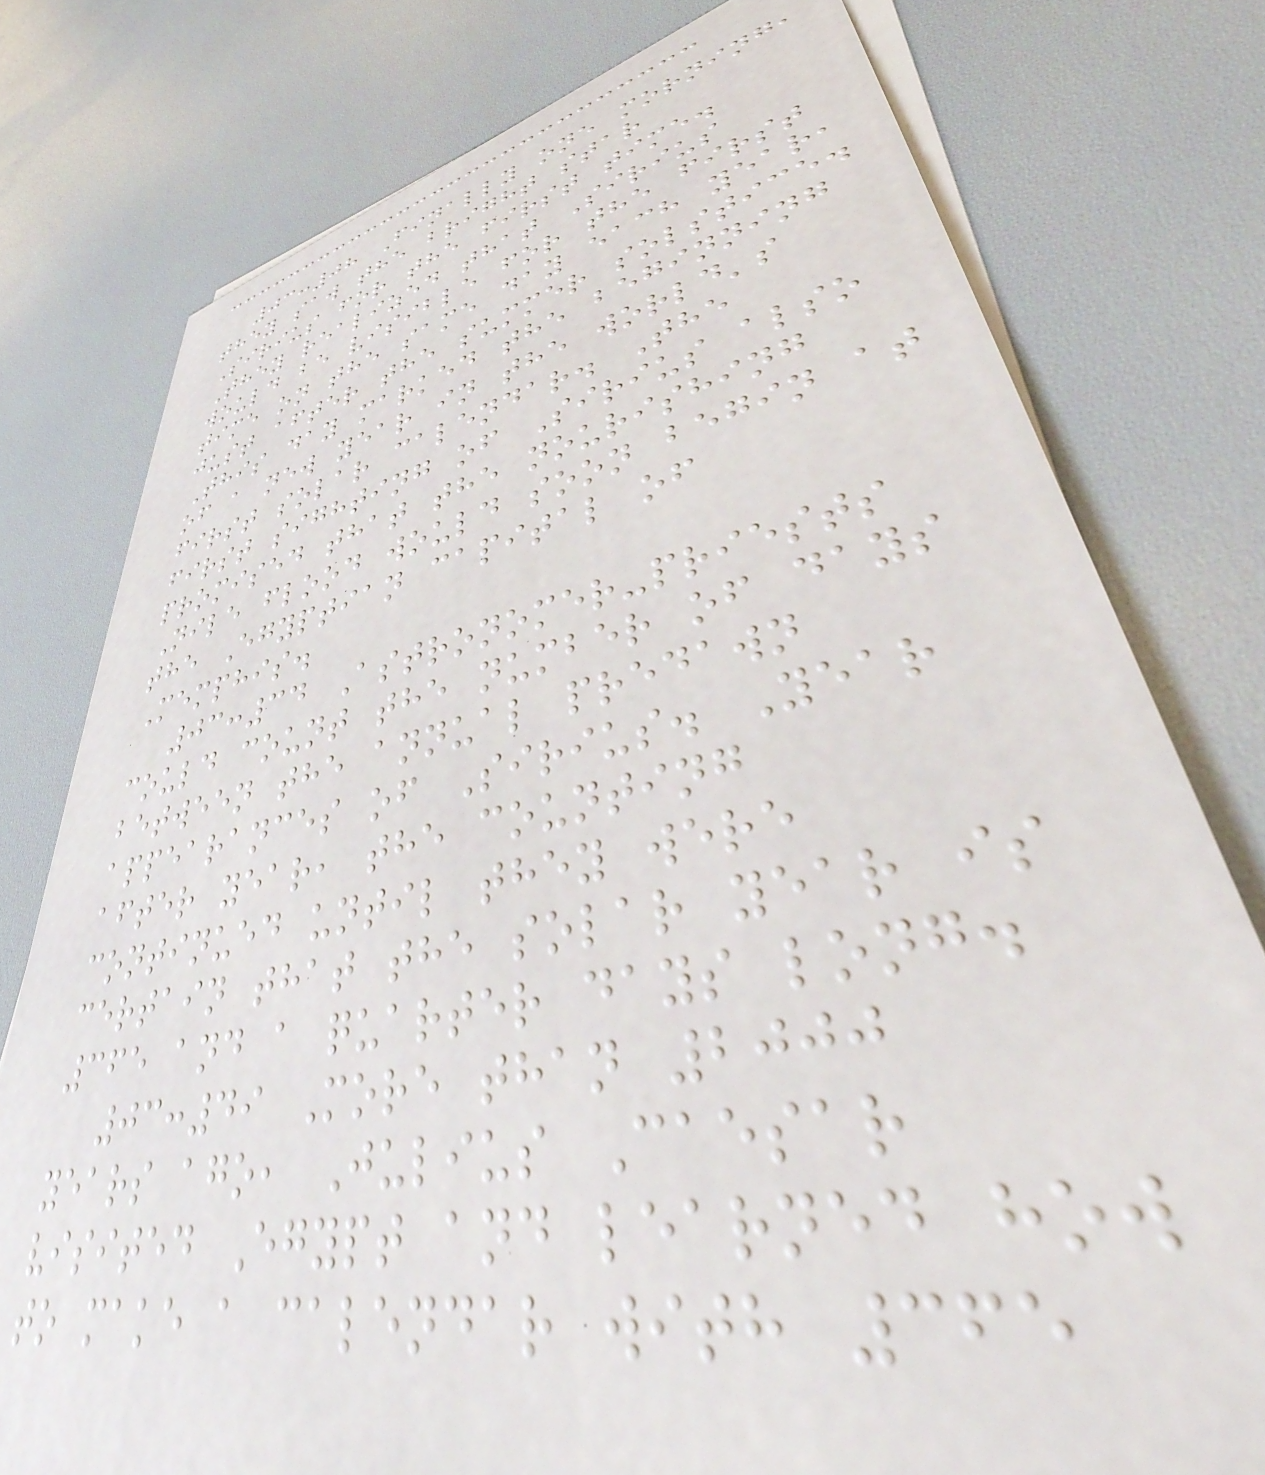03:08 Finally one morning,
they saw the bright star
Sirius for the first time.
They realized that Sirius
would be visible for the first
time on the same day each year,
just after the summer solstice.
This day marked the beginning
of a new year in the world's
first solar calendar. The
first sighting of Sirius also
promised that the nourishing
Nile flood would soon begin at
the Egyptian capital of
Memphis.
03:34 Astronomer-priests
could count the number of days
between the annual predawn
appearances of Sirius. Year
after year, the counting
continued until they were
certain that the solar year is
365 and a quarter days long.
03:49 More than 2000
years ago, Julius Caesar
visited Egypt and learned how
to make a calendar with 365
